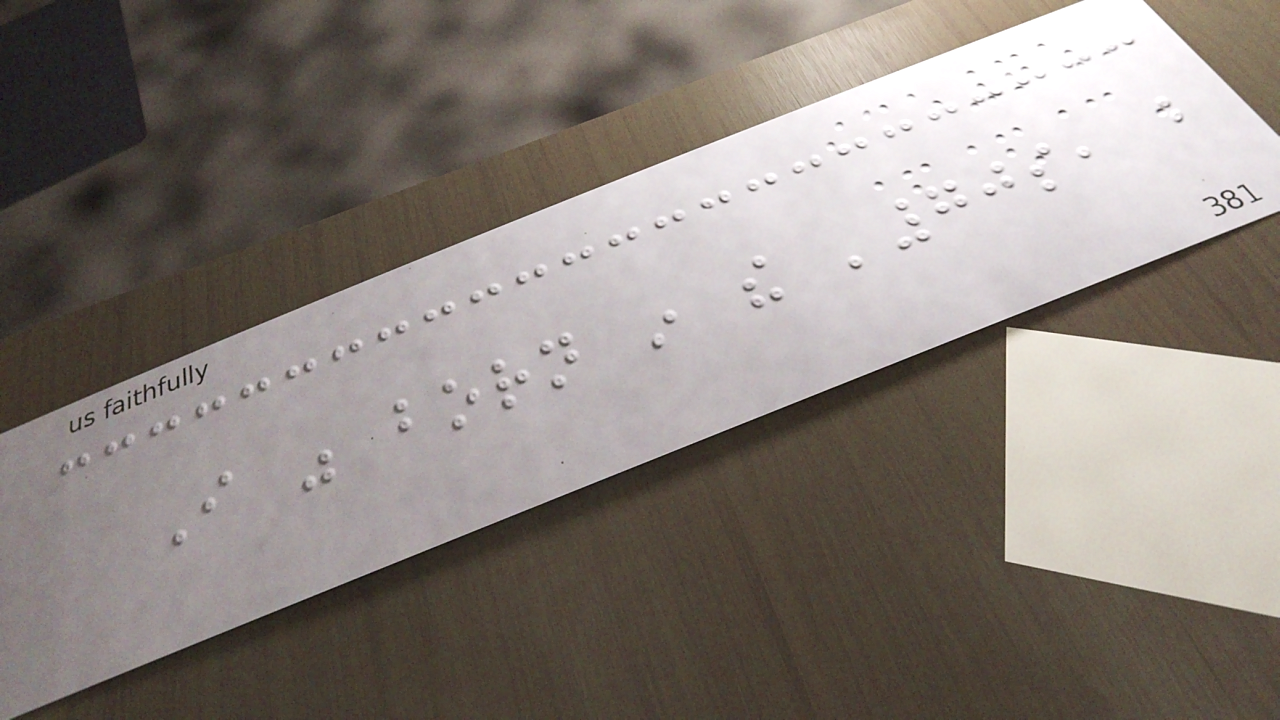I was born in the '70s, but
